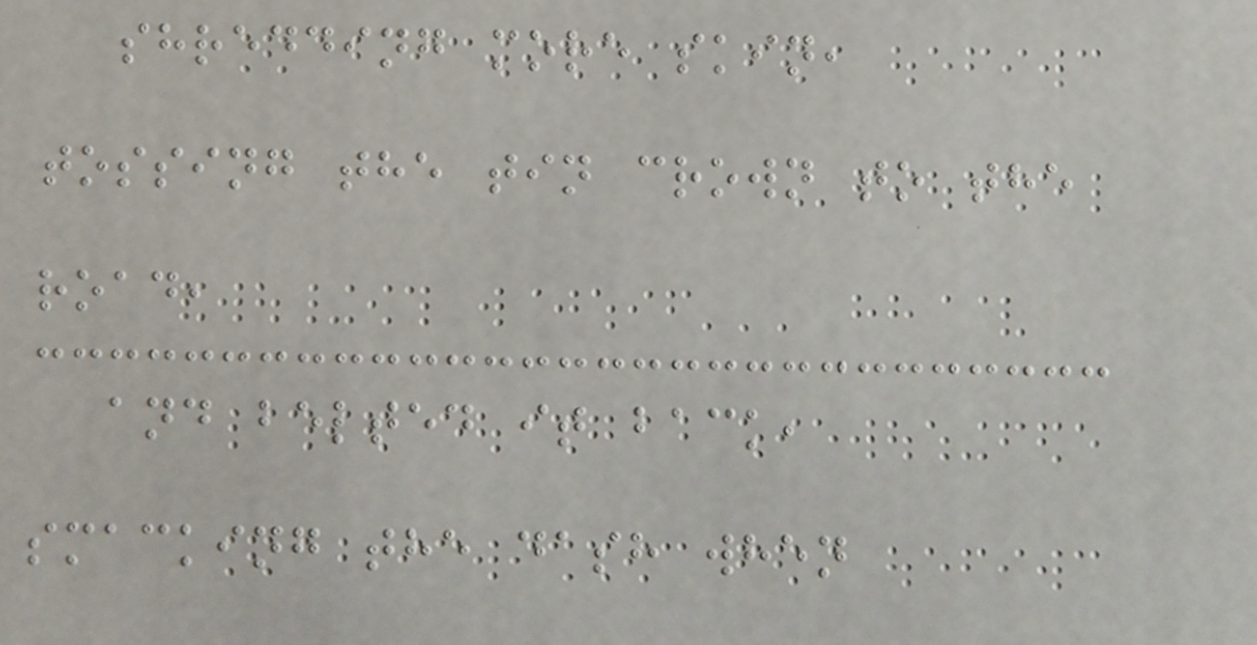shredding more skin,
tossing the tin crown to the
road,
and belted it back,
smacking the dash when
